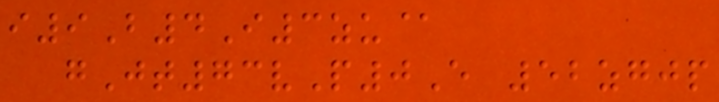i9B4I3zu@
gJt73vP0E 52zgjp
